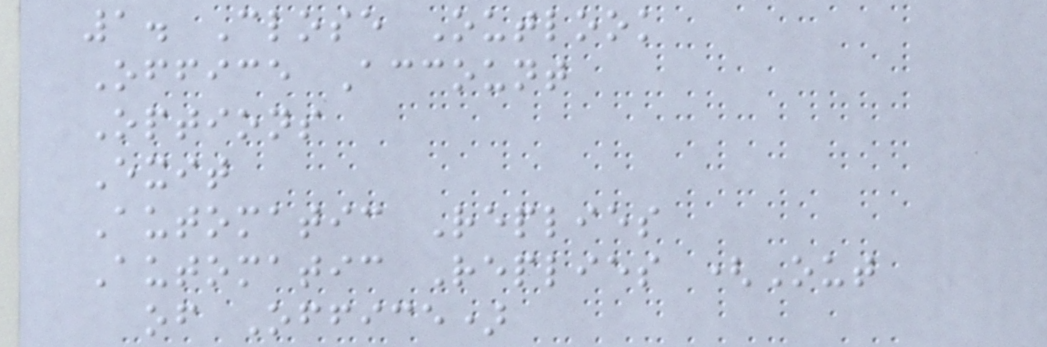1. Close Outlook
Office Account
Options
Exit
Automatic Replies
Automatic Replies (Out
of Office)
